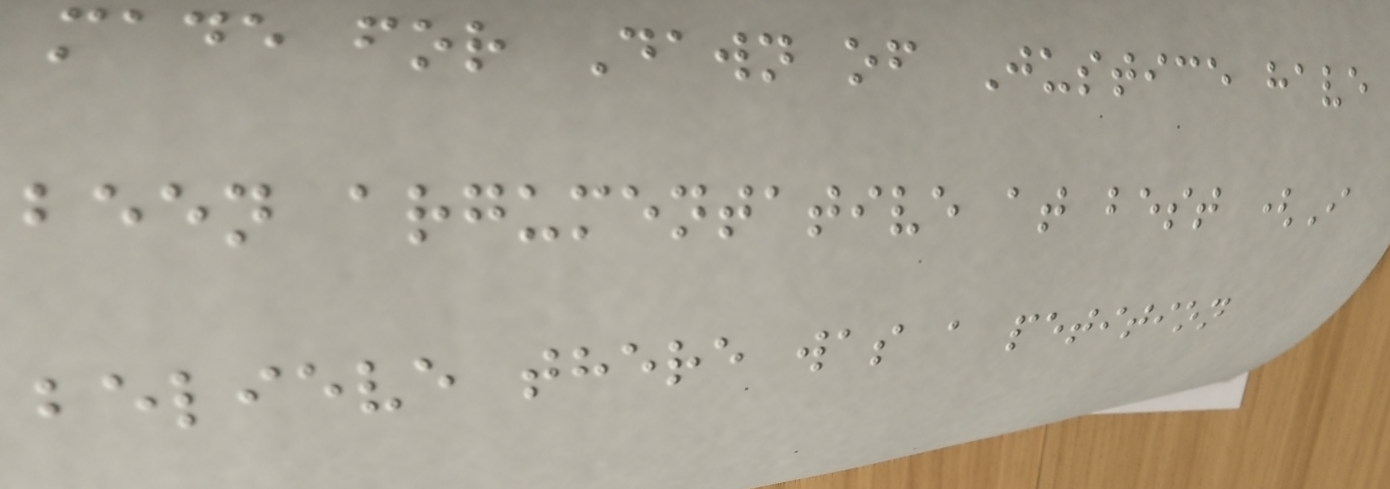made for Dawn of Justice have
been argumentative at best (I
believe there was a petition
